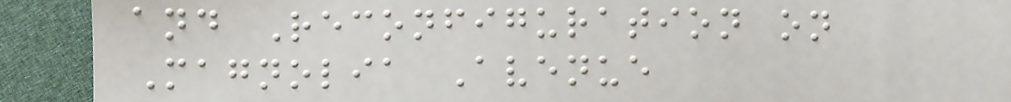and Reconfiguration on
Magnolia Avenue
